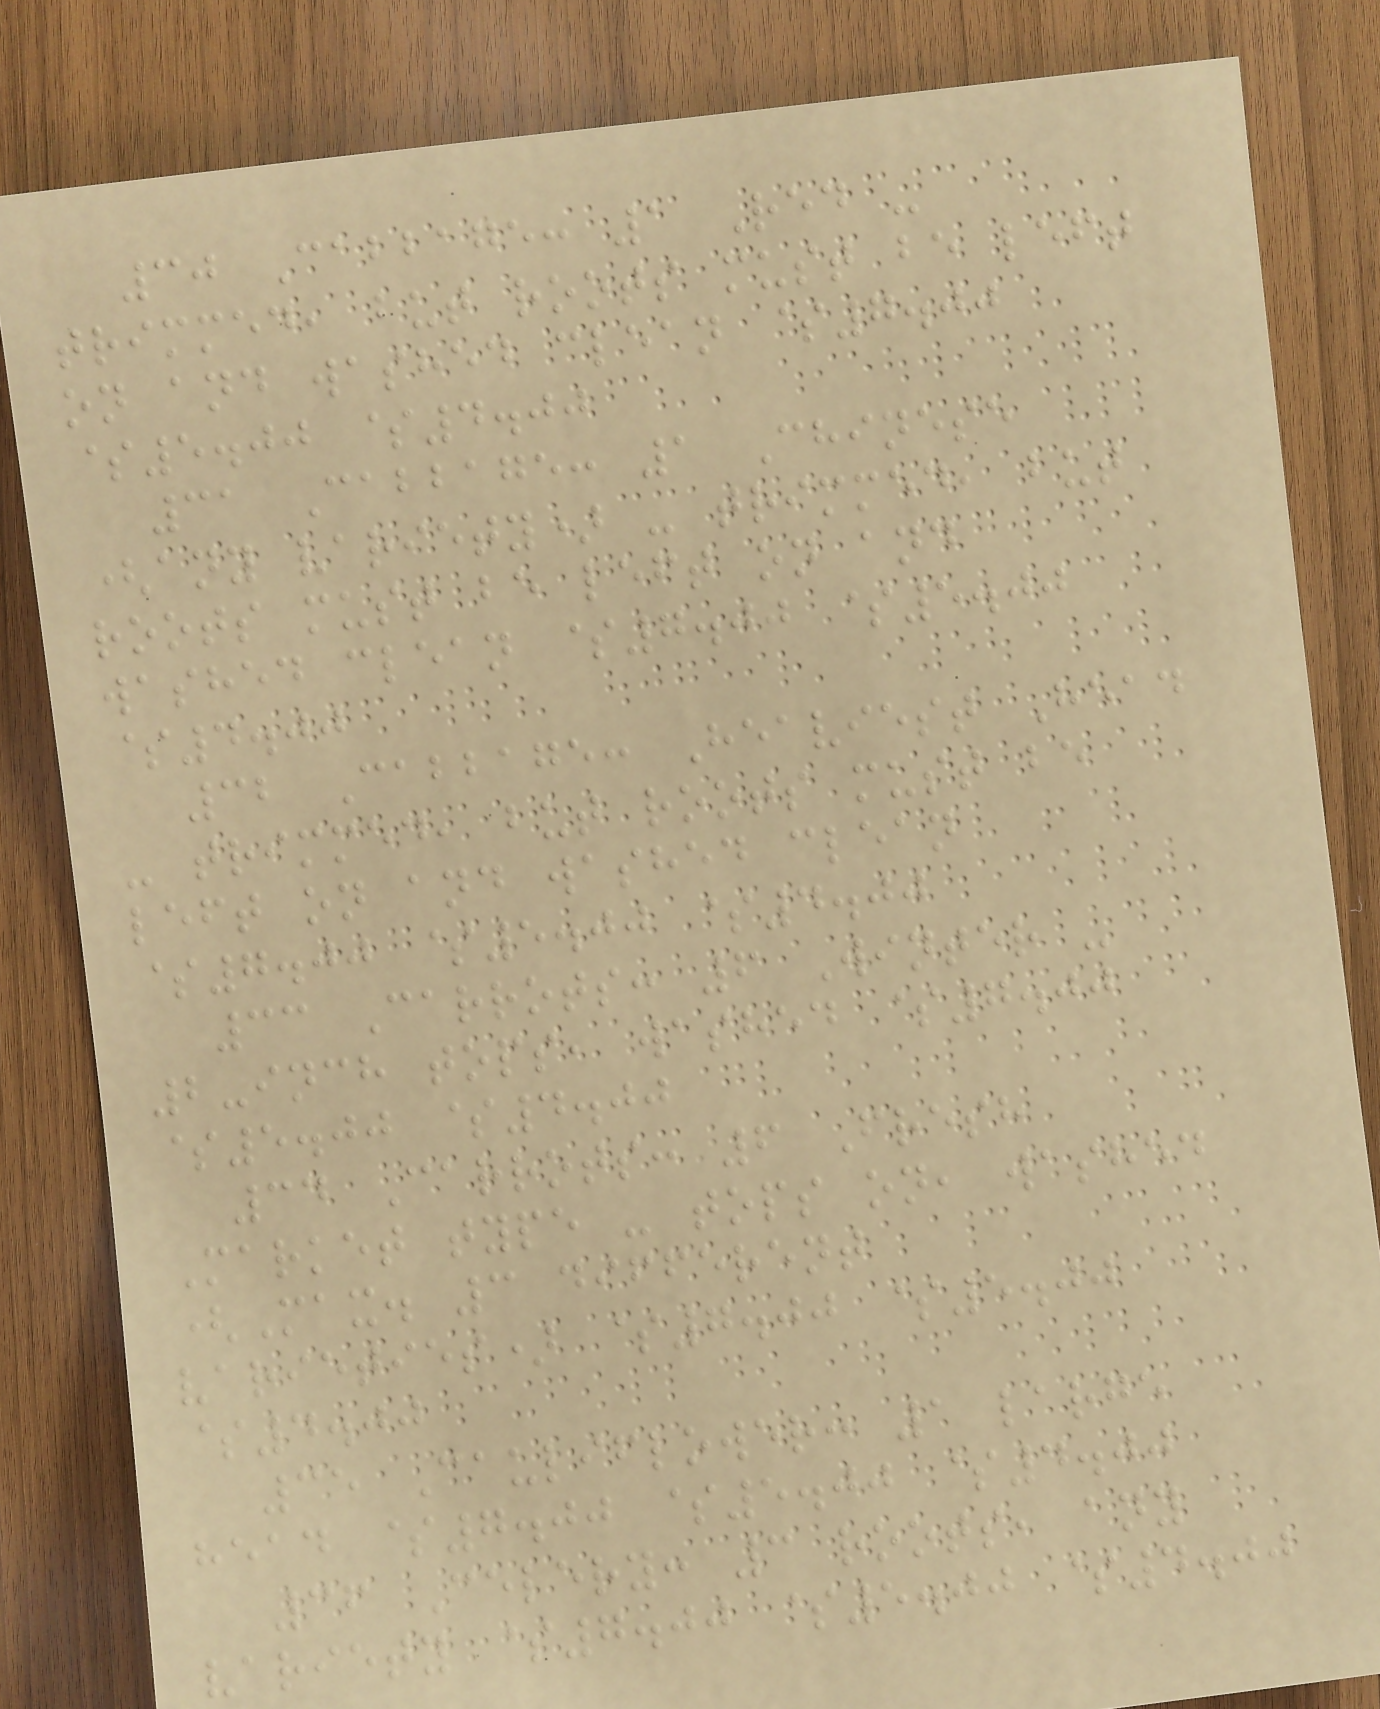30 Cabbage: 1 Red -
trimmed, but roots must be left
on and washed clean $7.00
$5.00 $4.00
31 Cabbage: 1 Chinese
(any variety) - trimmed, but
roots must be left on and
washed clean $7.00 $5.00
$4.00
32 Cabbage: Heaviest Head
- trimmed, but roots must be
left on and washed clean
$7.00 $5.00 $4.00
33 Carrots: 6 Winter -
2-inch tops, washed $7.00
$5.00 $4.00
34 Carrots: 6 Fresh
Market type - tops on, washed
(Max. 3 different
varieties) $7.00 $5.00
$4.00
35 Cauliflower: 1 large
head $7.00 $5.00 $4.00
36 Celery: 3 roots, any
variety $7.00 $5.00 $4.00
